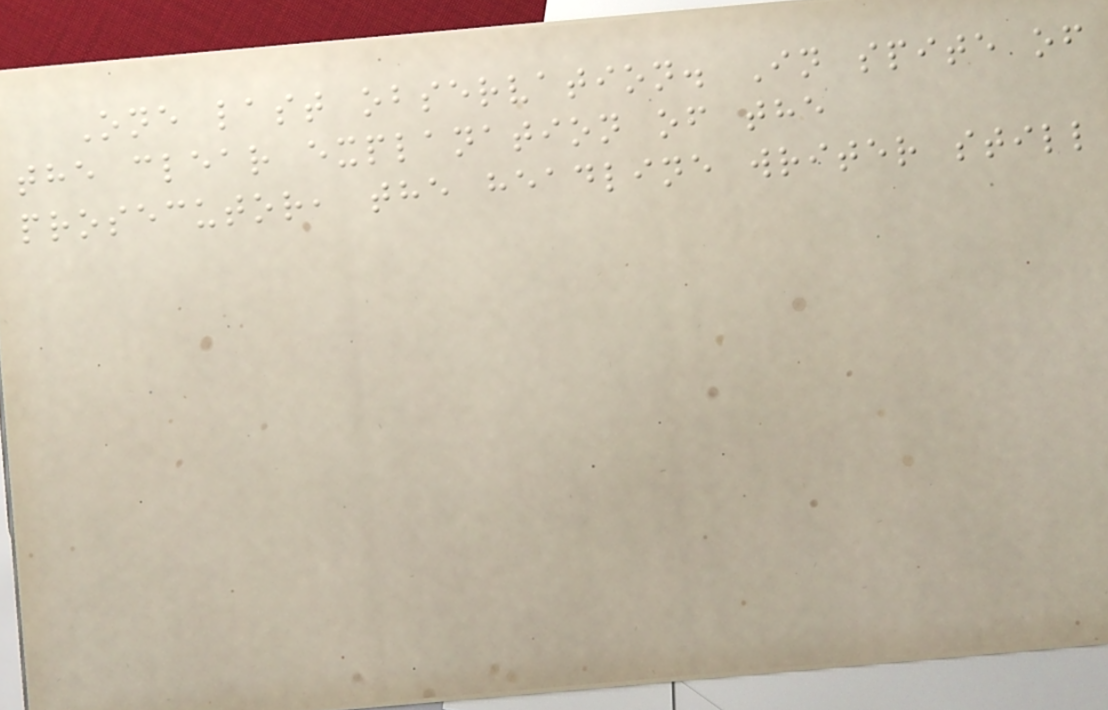One last observation. In spite of
the clear explanation of the
prosecutor, the headline writer still
